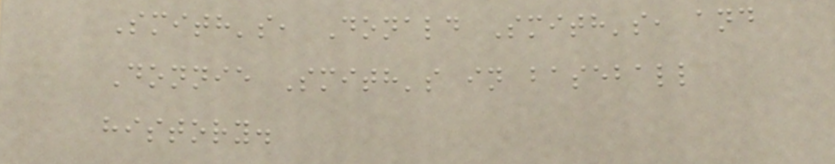Smith's, Donald Smith's, and
Donnie Smith's in baseball
history.
